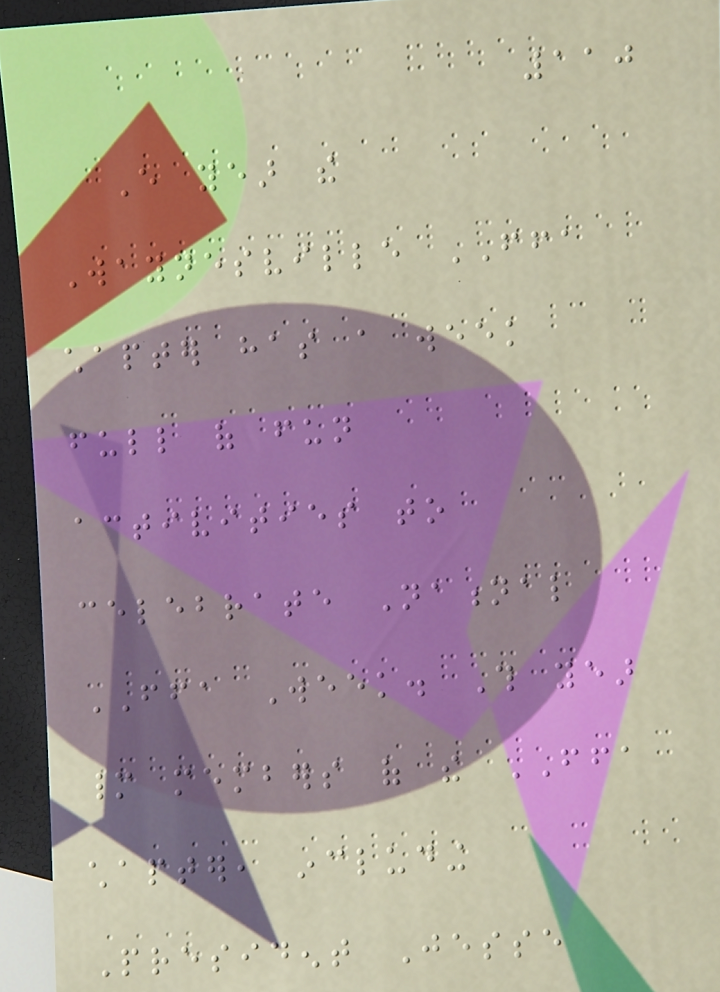110
Every year the
Waynesville FFA
chapter has a week
full of fun
activities to
celebrate National
FFA Week. This year
many members of the FFA
chapter, including
President Jesse
